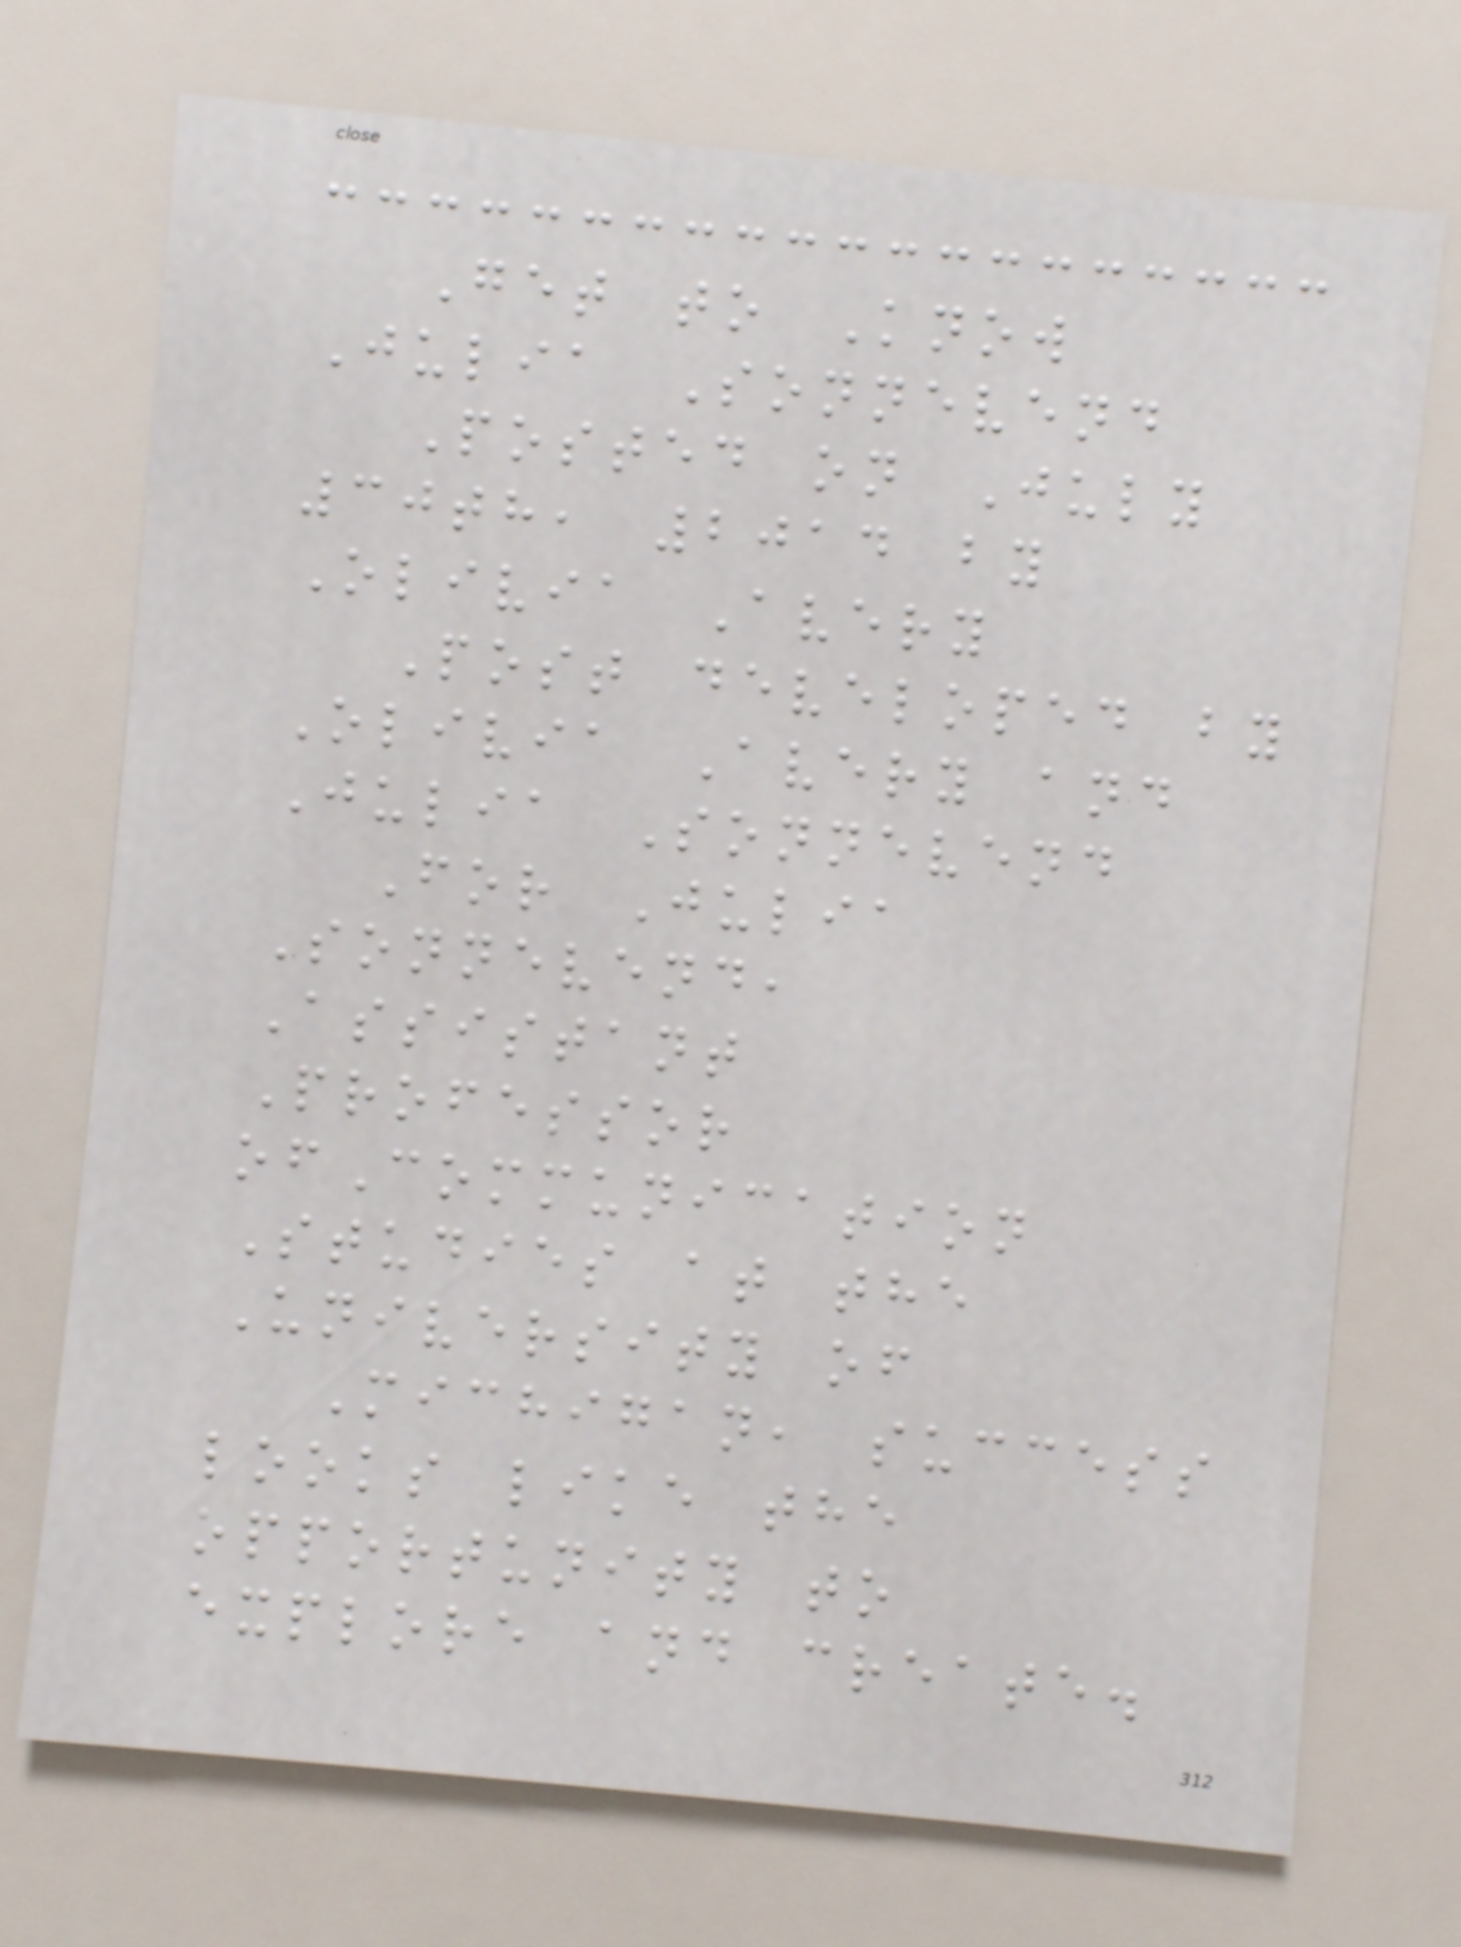Get to Know
Julia Sonnevend
Posted on July
30th, 2014 by
Olivia Avery
Post developed by
Olivia Avery and
Julia Sonnevend
For Julia
Sonnevend,
Assistant
Professor
ofCommunication
Studies at the
University of
Michigan, success
looks like the
opportunity to
explore and create.
